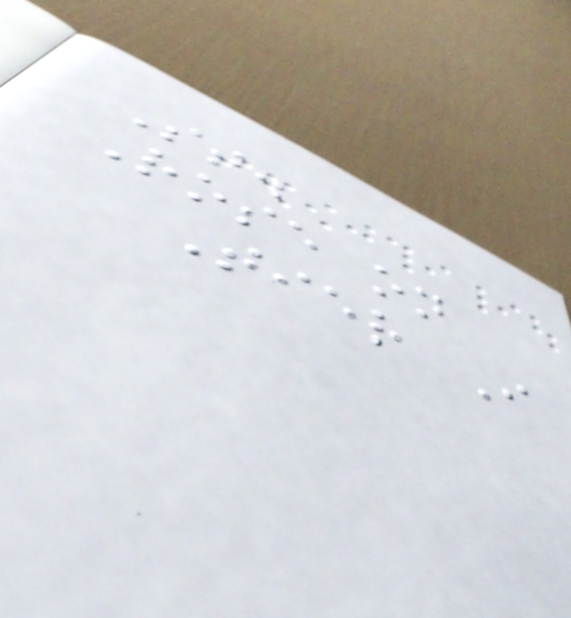St.
Rose on
Tier I
